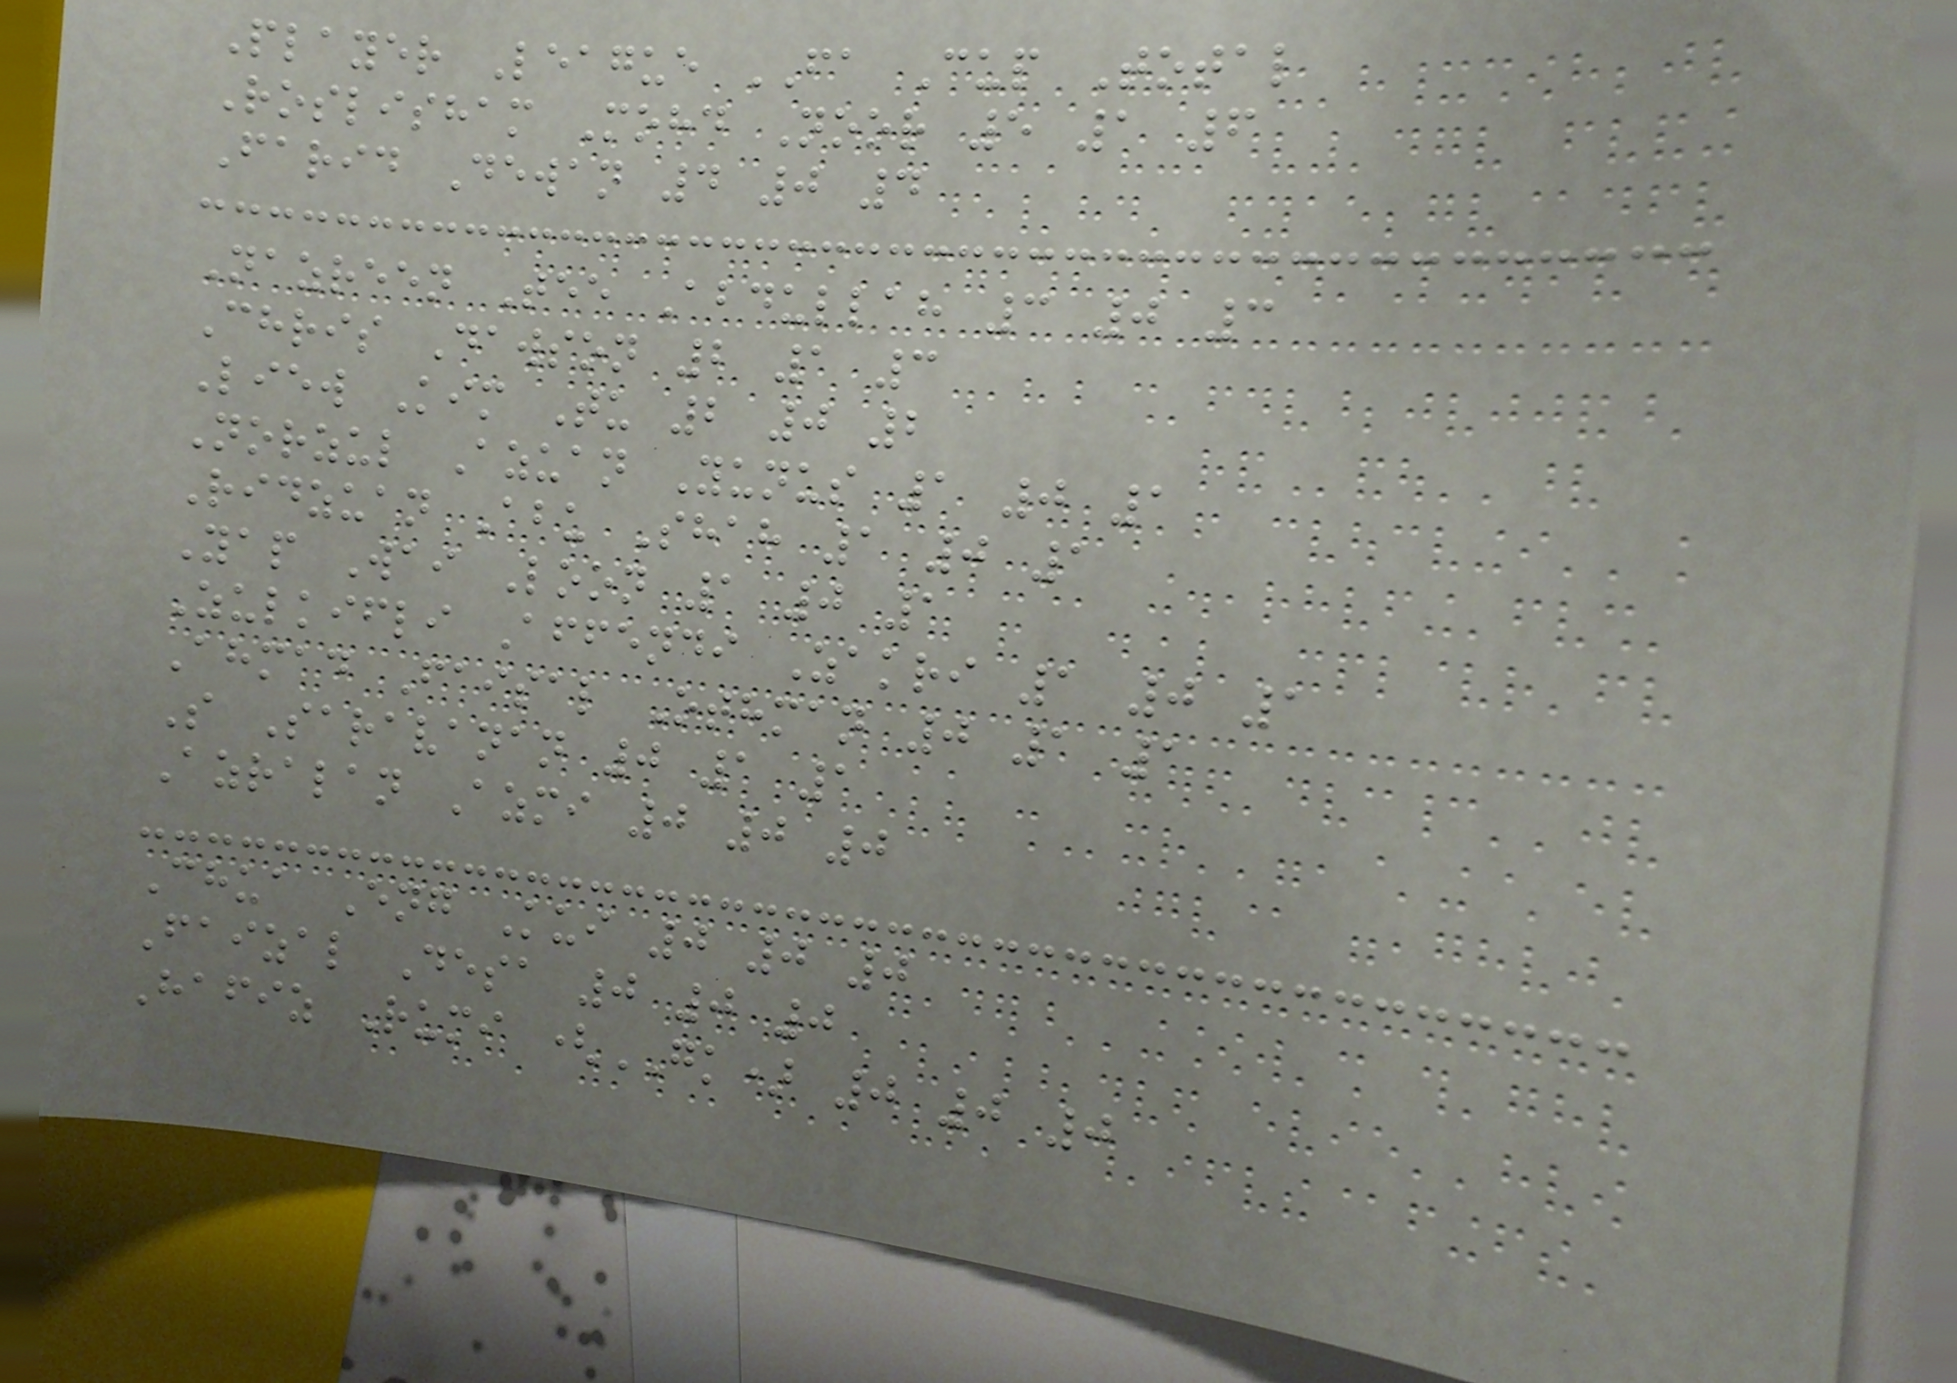Player League FA Cup Total
Roslisham Mohd Noor 5 1 6
Farid Dewan 4 0 4
Nazreen Tee Abdullah 3 0 3
Chris Dawson 2 1 3
Liew Kim Tu 2 0 2
Norzul Azuan Yunus 1 0 1
Ridzuan Abu Shah 1 0 1
Yap Wai Loon 1 0 1
Zulkifli Affendi Zakri 1 0 1
Ahmad Faisal Othman 0 1 1
S Saravanan 0 1 1
Azralan Azmi 0 0 0
Chua Eng Kui 0 0 0
Faizal Desa 0 0 0
Hafiz Rumi (GK) 0 0 0
